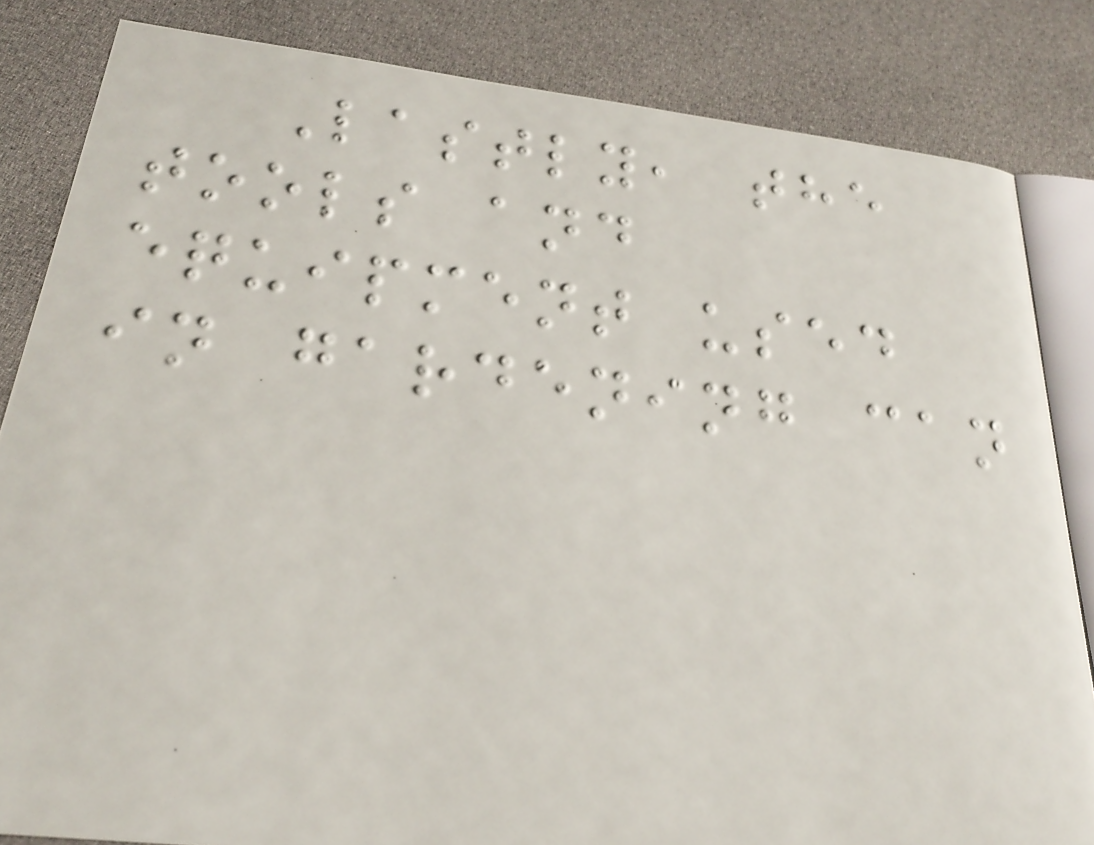Lastly, the
tools and
equipment used
in gardening can
